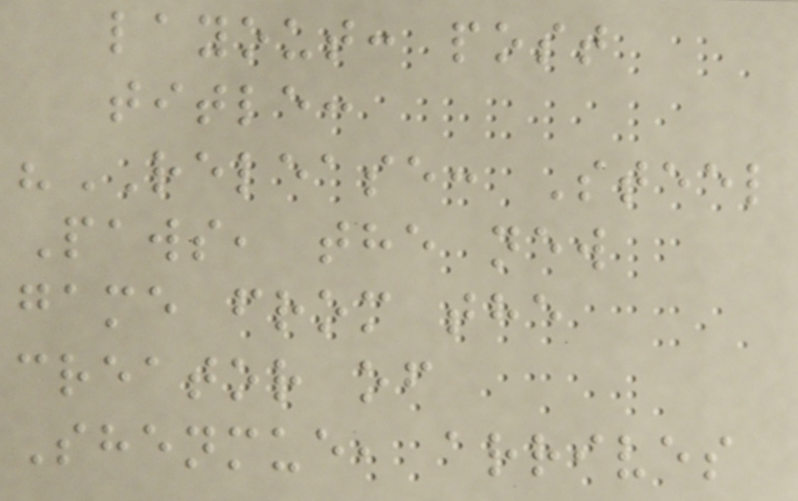layout: post
title:
"RELEASE: Steel
Paws, the new
game from the
creator of
Shenmue, arrives
